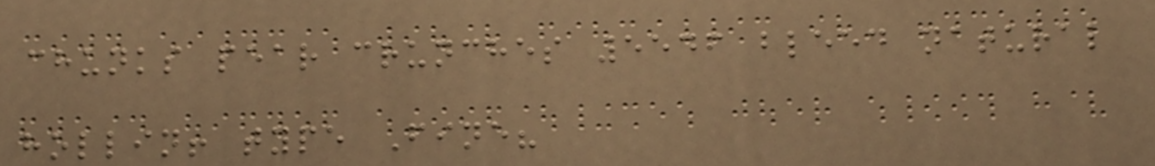chunks pear crunches 5546 bleed natural
hollin! type Fine?
